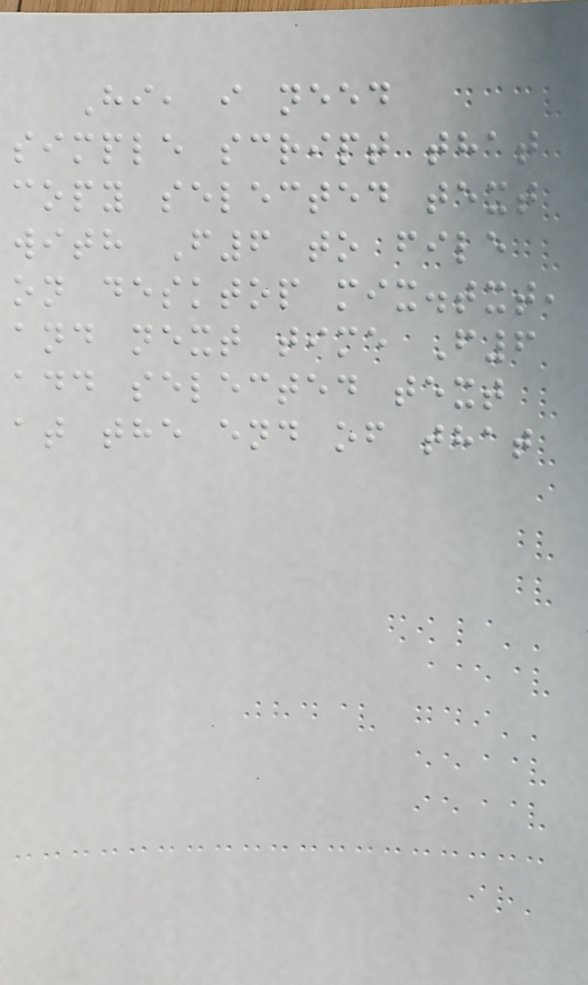Hi, i need
simple script that
copy selected text
with F6 to file
on desktop mix.txt,
and next time F6
add selected text
at the end of that
